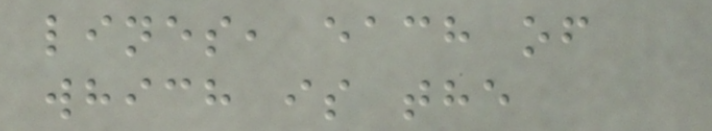lines, each of
which is the
